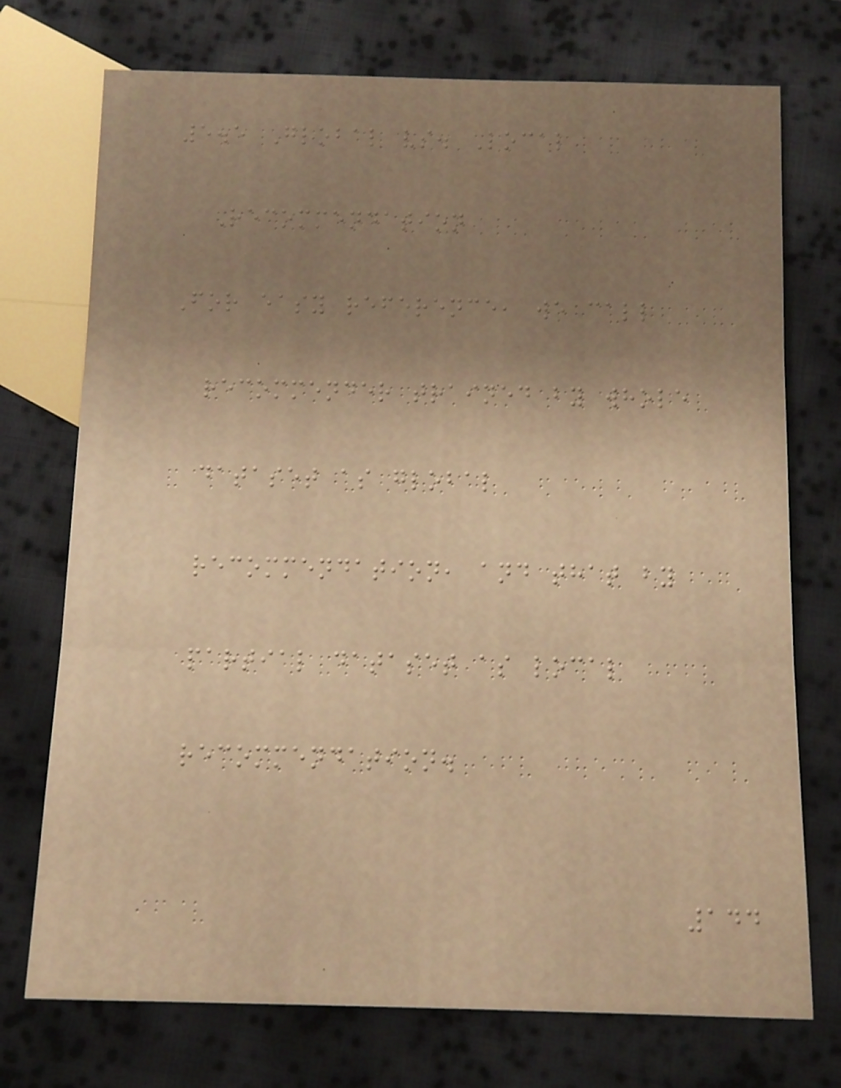5.5 Global vs. Local
Recommendation
For easy reference, we call
recommender trained by whole
dataset as global
recommendation, and that by
partial dataset as local
recommendation.
144
